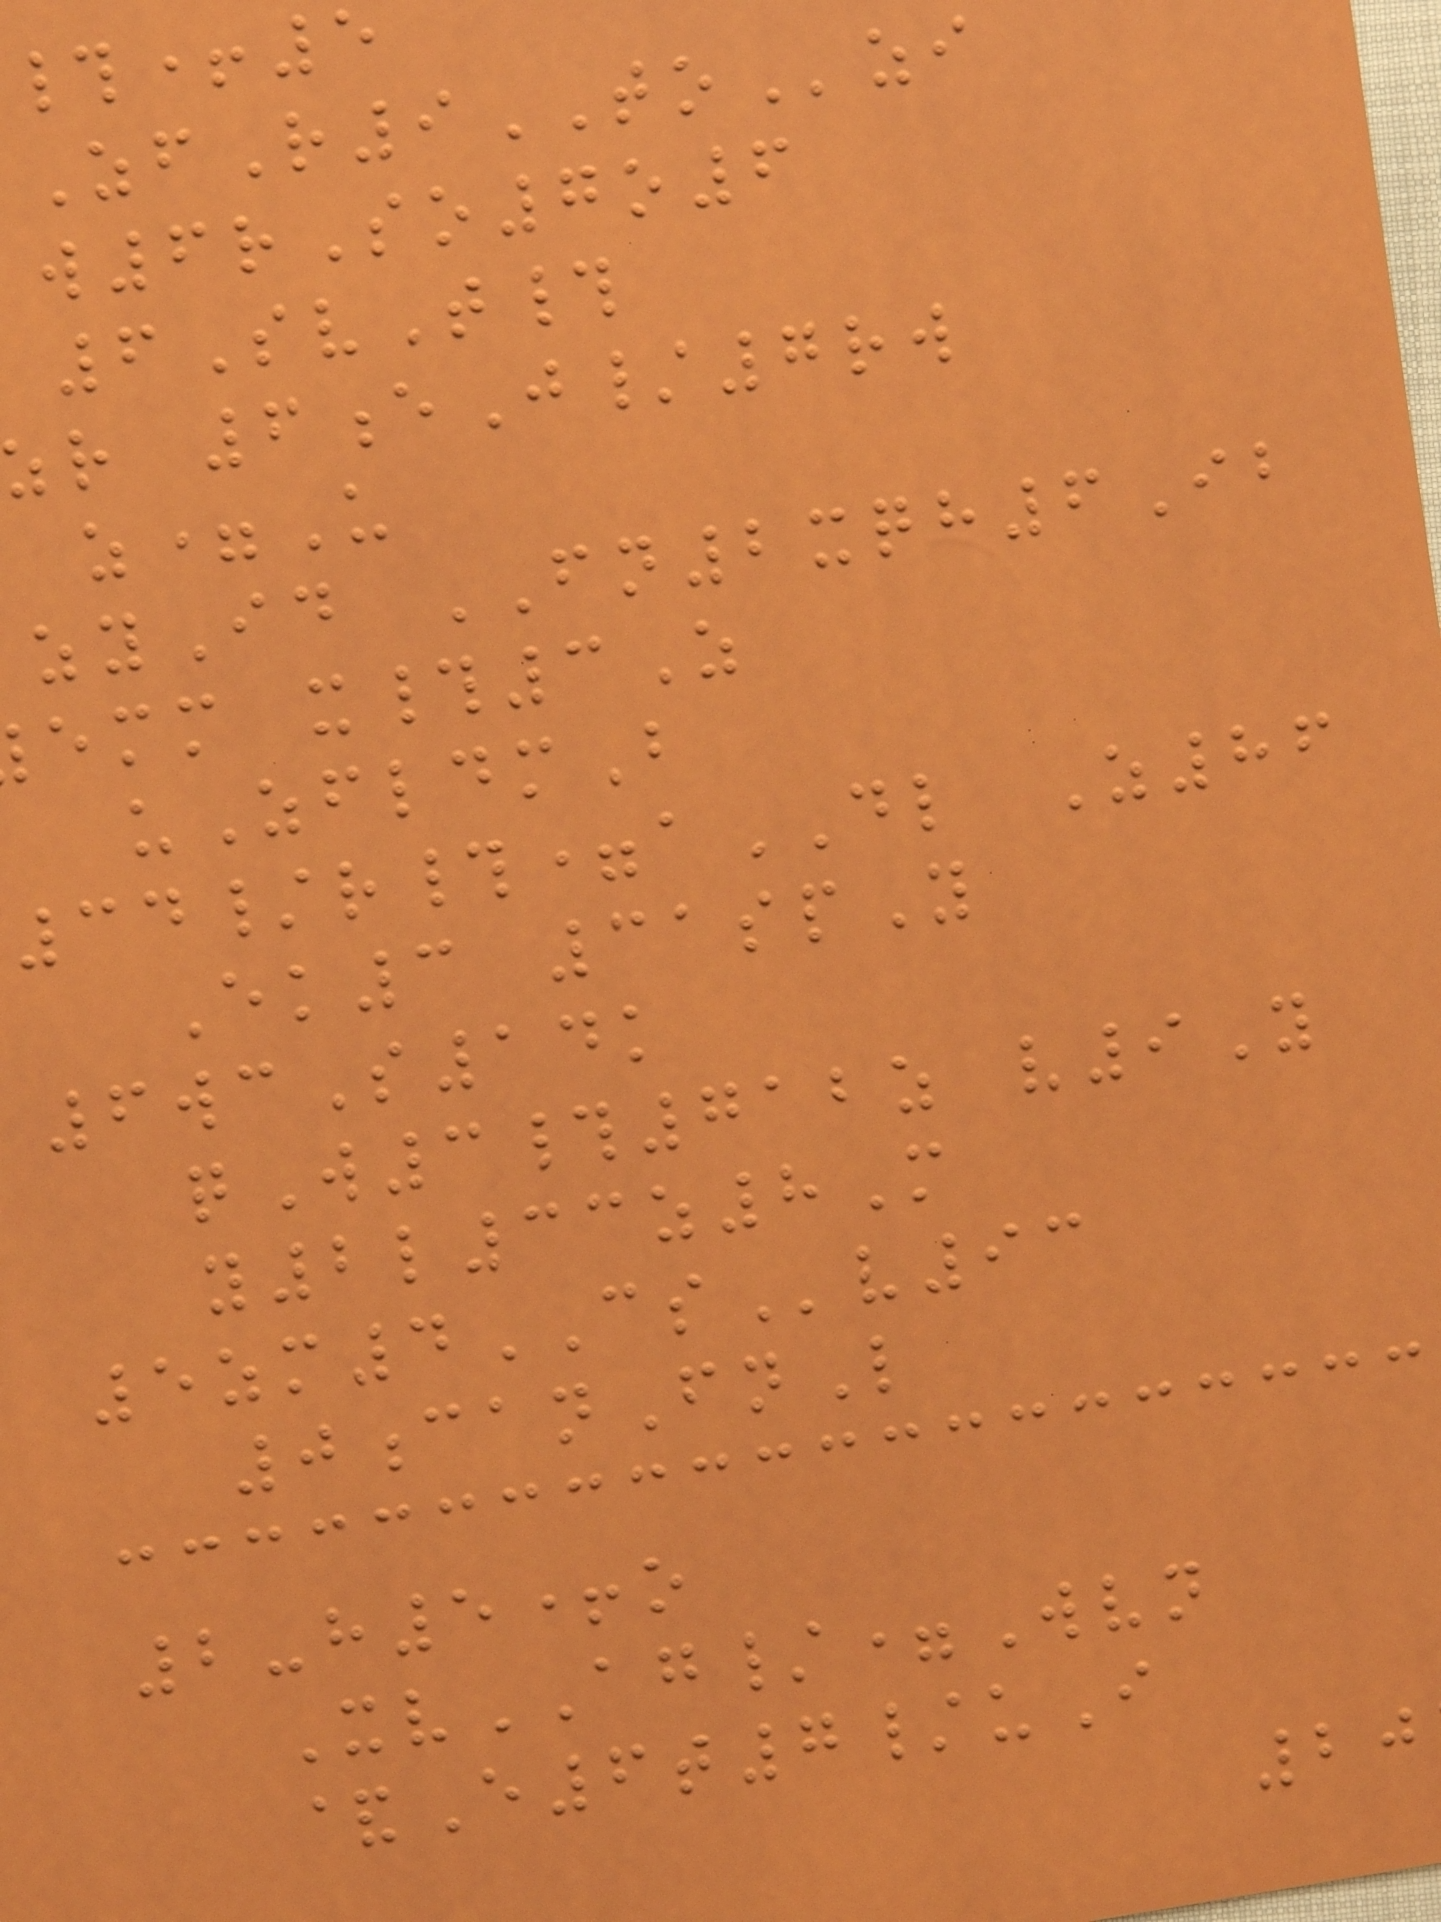#+5
ZfR9TOzi
w6rSo7o6
6SvT#
zr 6eJ/7rw
z=U
zyId FN2xqh6Ib
emm x#3Z
uZfldmB
34/r#=aDL Z86
Ek3 31spY
6wcS14k
qW3#712z v9Y
y2l33z8M
5zm4CSv93
0canFnL
2-h5+o
XvAG/=Wvn
&E6t7/uI
